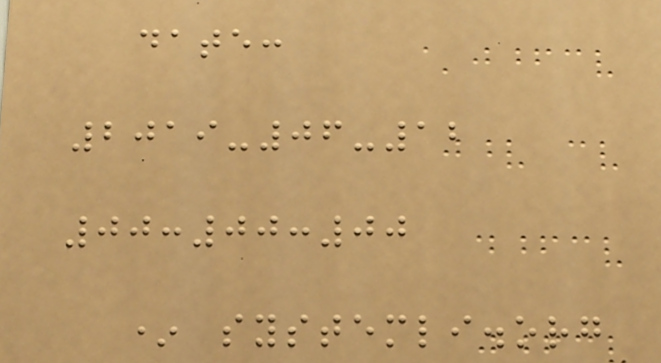date:
2019-06-12
00:00:00
* systemli.org
